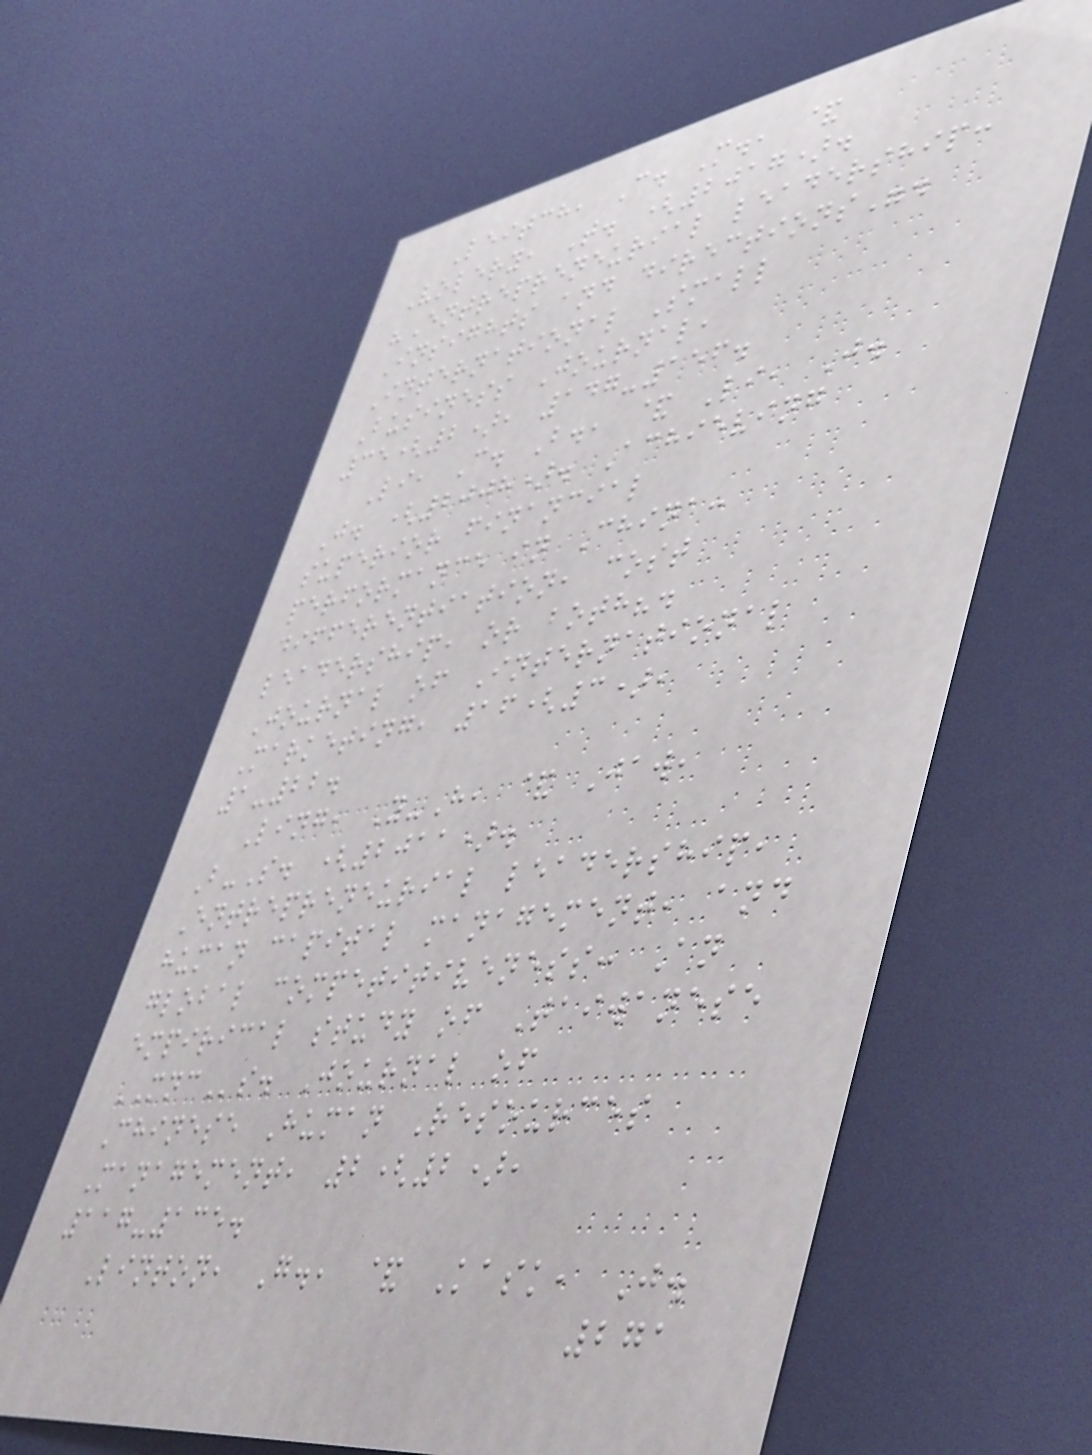Leitch, C. M., &
Volery, T. (2017).
"Entrepreneurial leadership:
Insights and directions".
International Small
Business Journal,
35(2), 147-156.
Li, C. B., & Li, J.
J. (2008). Achieving
superior financial
performance in China:
differentiation, cost
leadership, or both?.
Journal of International
Marketing, 16(3),
1-22.
Ling, Y-H, & Jaw,
B-S. (2011).
Entrepreneurial leadership,
human capital management, and
global competitiveness: An
empirical study of Taiwanese
MNCs. Journal of
Chinese Human Resources
Management, 2(2),
117-135.
Linton, G., & Kask, J.
271
